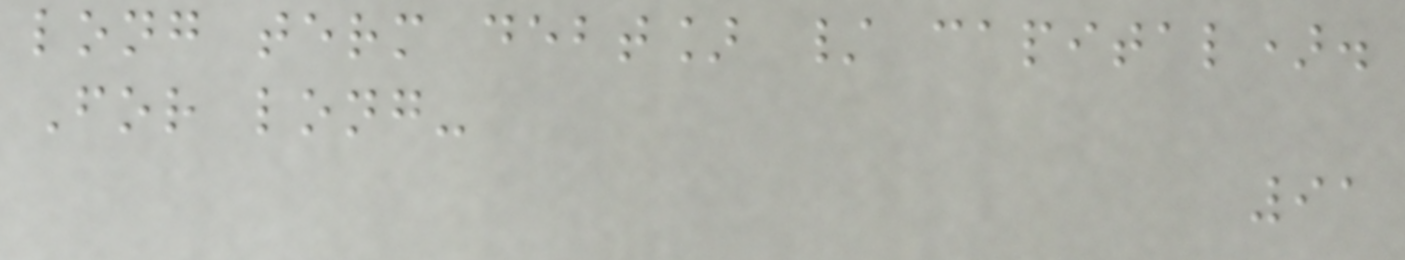long term debt] / capital).
For long-
91
